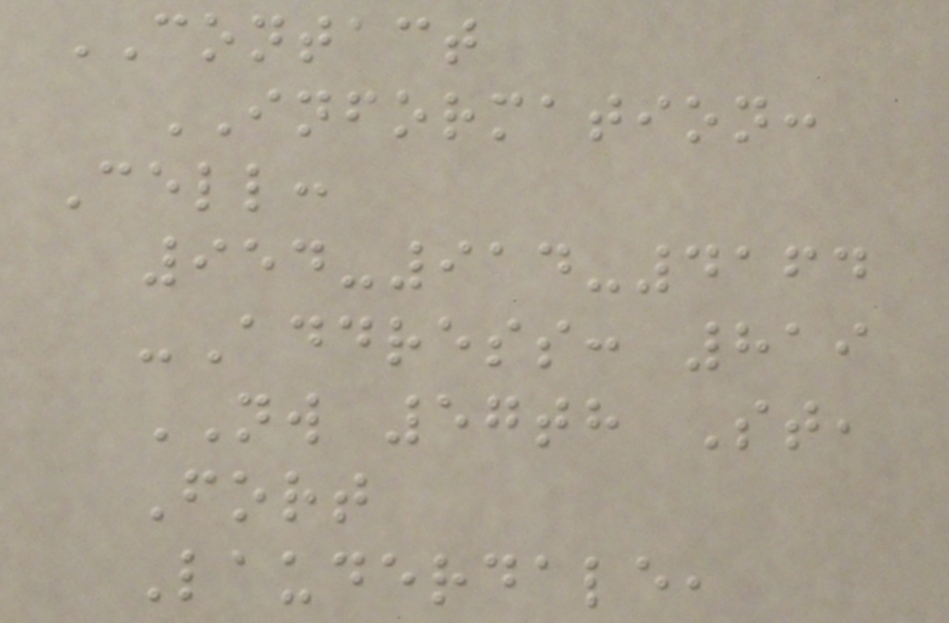CONTACT
INFORMATION:
Cell:
954-914-4164
-Address: 819
NW 57th St,
Fort
Lauderdale,
